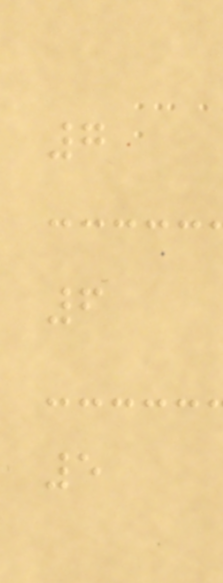7
6
5
